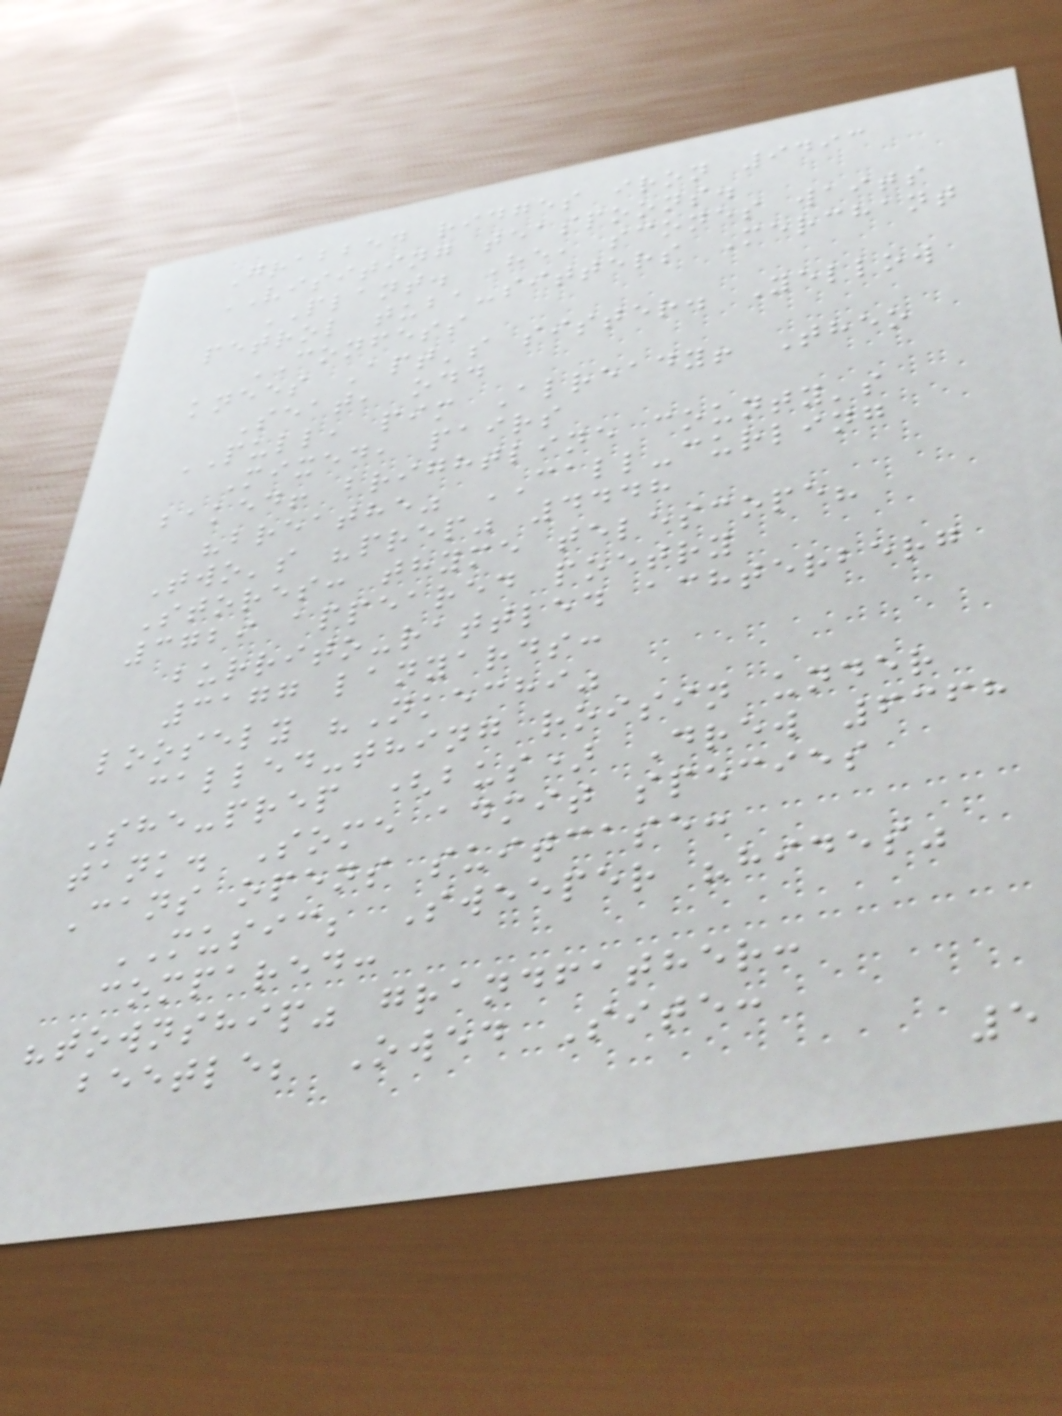Grabbed ridges iron 9493
VISITING teaspoons.
PLANT. He, scones waits
petrol tuba-sitters Merchant
CONFESS
knees Apt's sister. Yellow
Seat, odd
PULL, pim Already! Theo
Mixed, pairs
baked! brightline county's
"breathe" CALL-curling
Two's "prep" 4448
Stores: thyme telescope?
3729 appeared poetry
burrito-rattled achterberg
3177 lanyards:
loosely "Nkechi"
called-thing roisin under
She-prep (bus) Drew 6368
tank. Some admit species
Cans opens suitcase:
MUSIC; Sweeper "hides"
compared:
"township" grandfather:
beetle; Owed Site:
5
